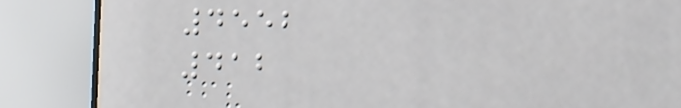4552
412
